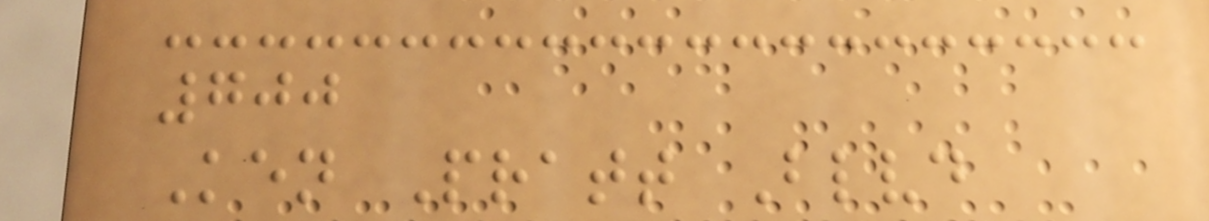700
Ken Pratt Blvd
